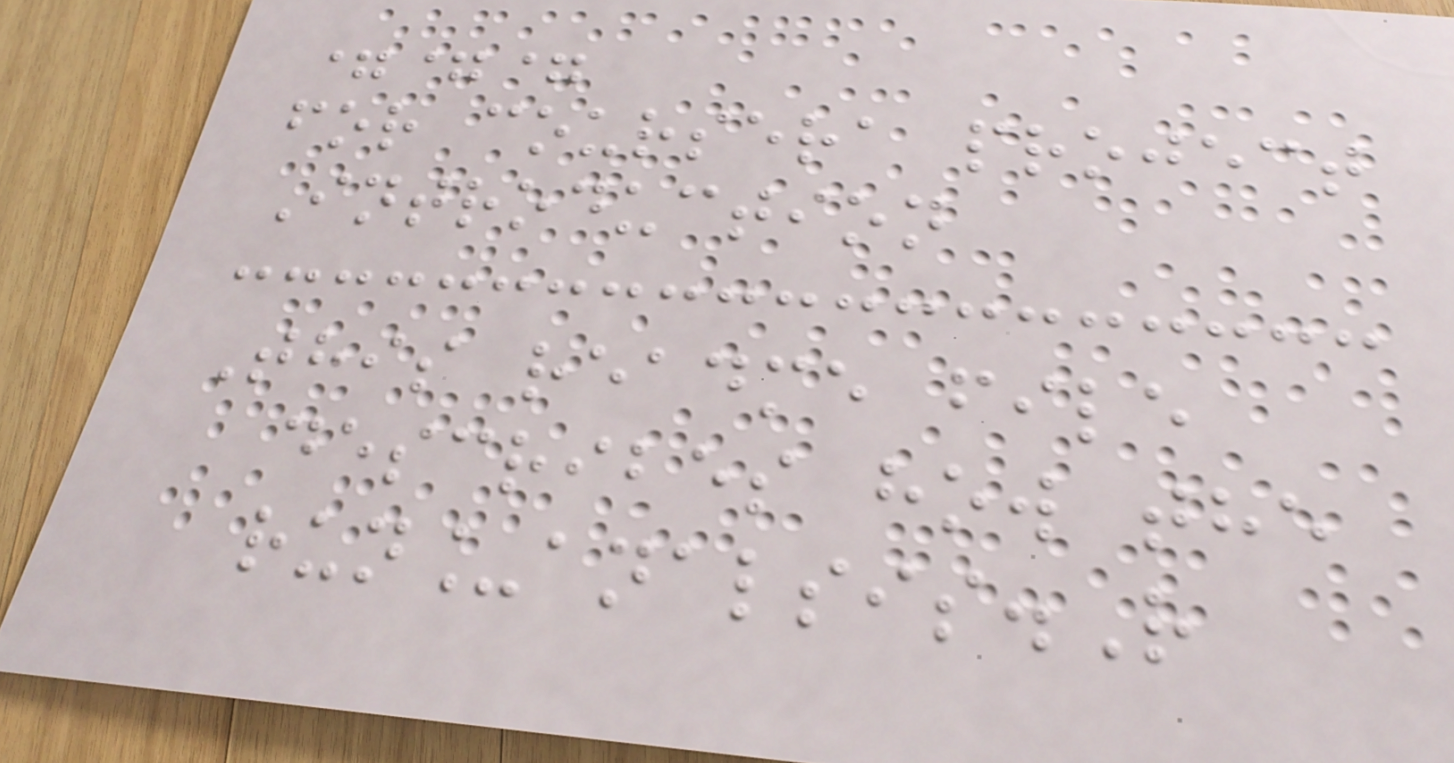===
for coursera project
Introduction
This readme file
describes how the
run_analsis.R
